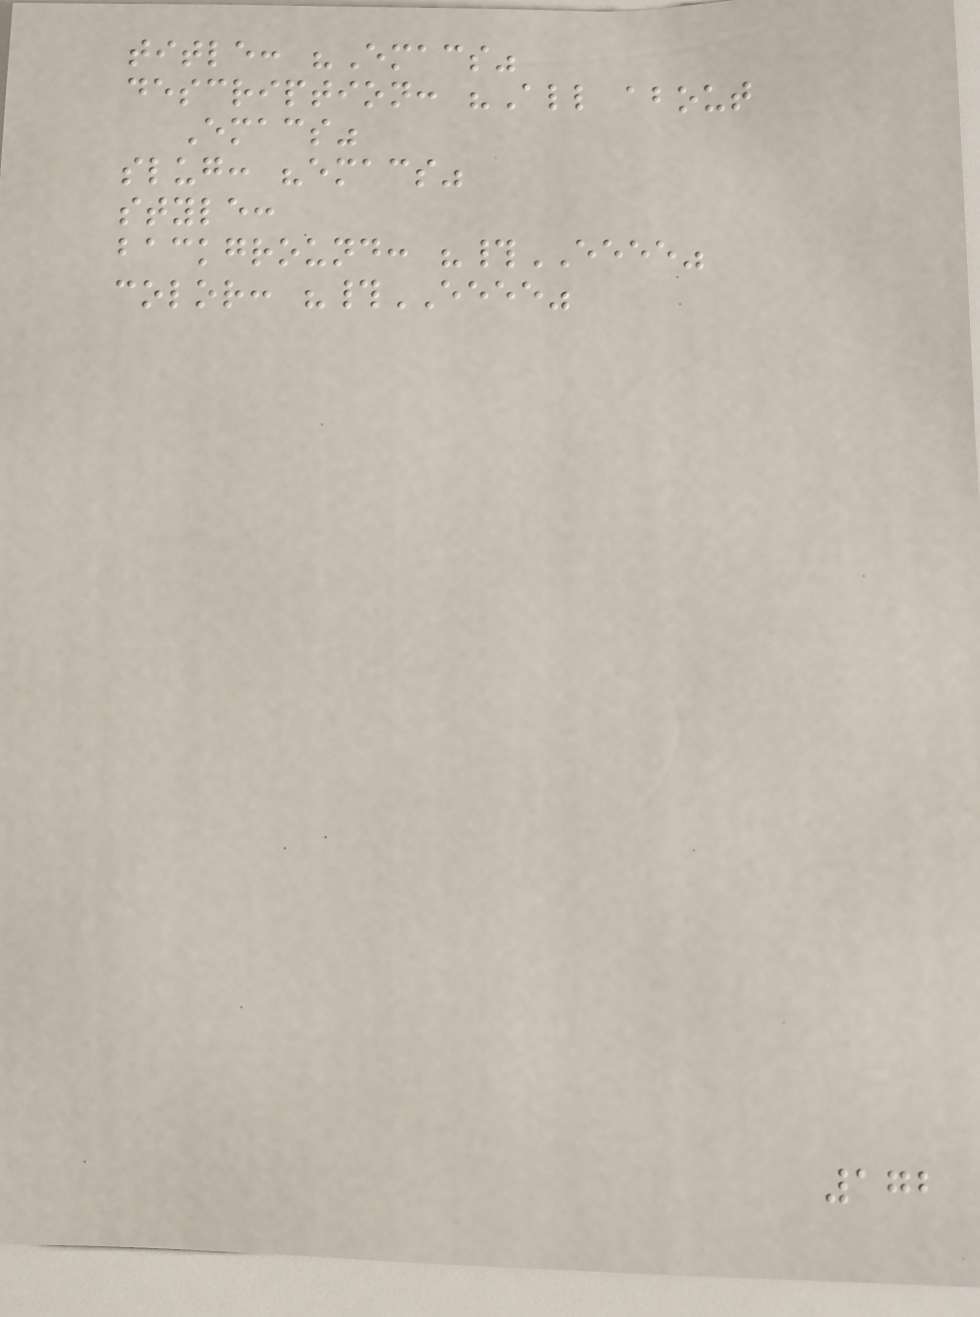title: "Emacs"
description: "All about
Emacs"
slug: "emacs"
style:
background: "#EEEE"
color: "#EEEE"
172
